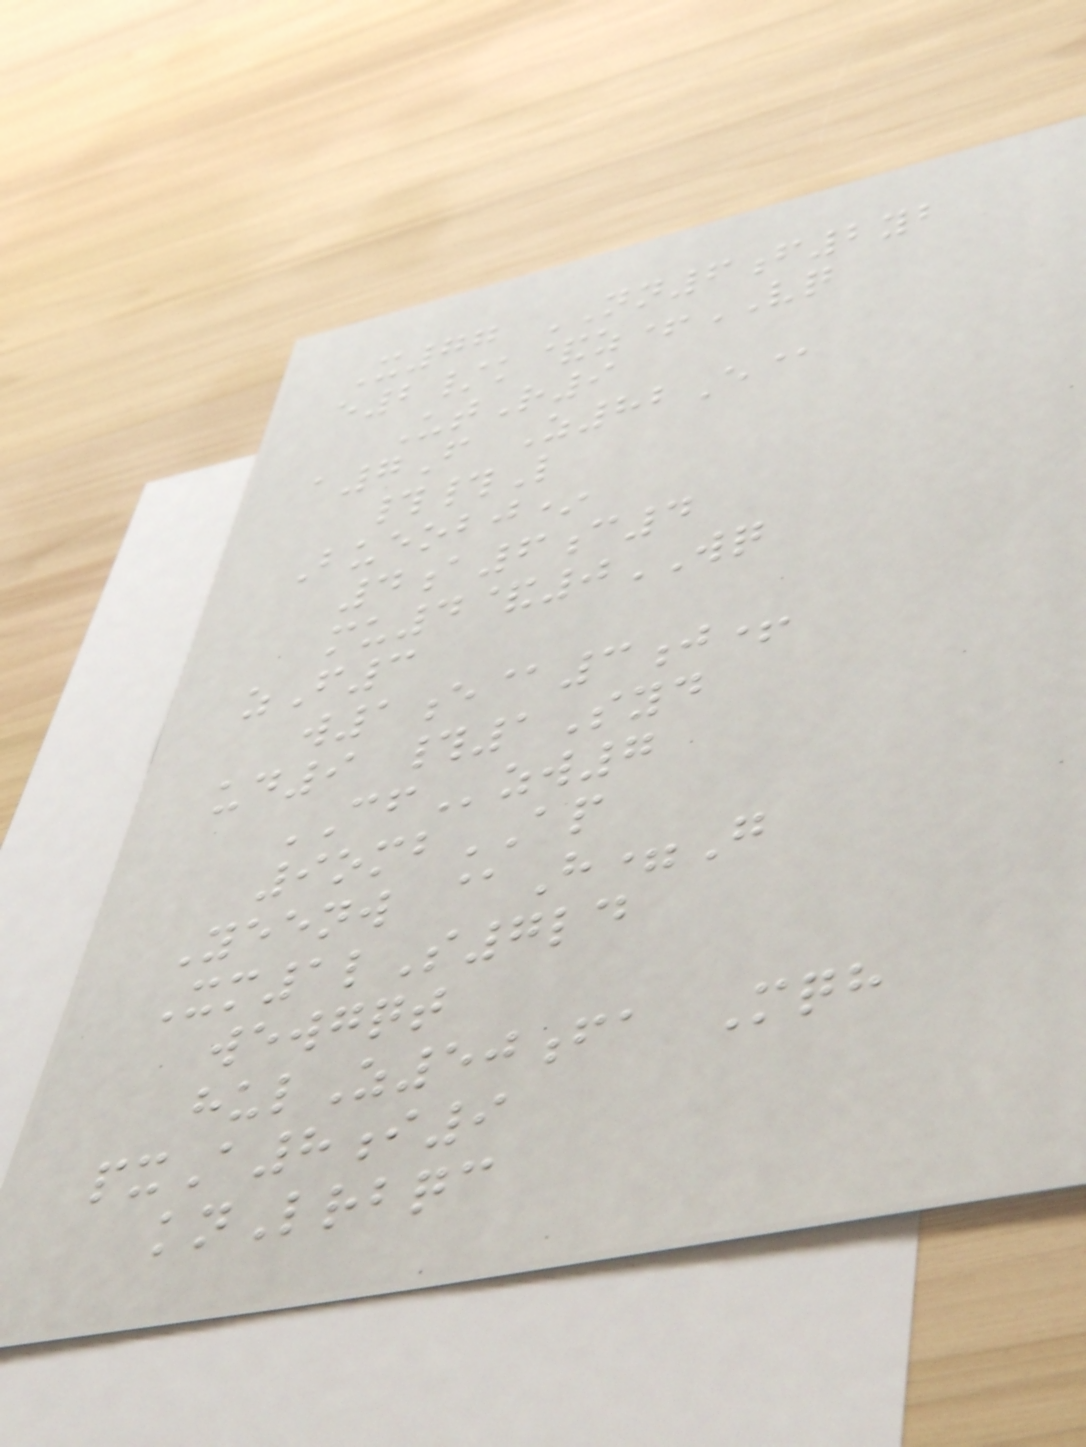X77 NN6f2yb
e2/k&z+VQ
UtR9
a7F Z82E@
##L
Bueobj*
4a6c4
mu4&0WQ
zF3
w1e@3j+
ud9 #1Syd
CFzw7
9ombAP
Yeenw @H=G
Xm1lS7ld
wewgqt
hulZ50fa Mqh
pxA8i9
knLrbqc
